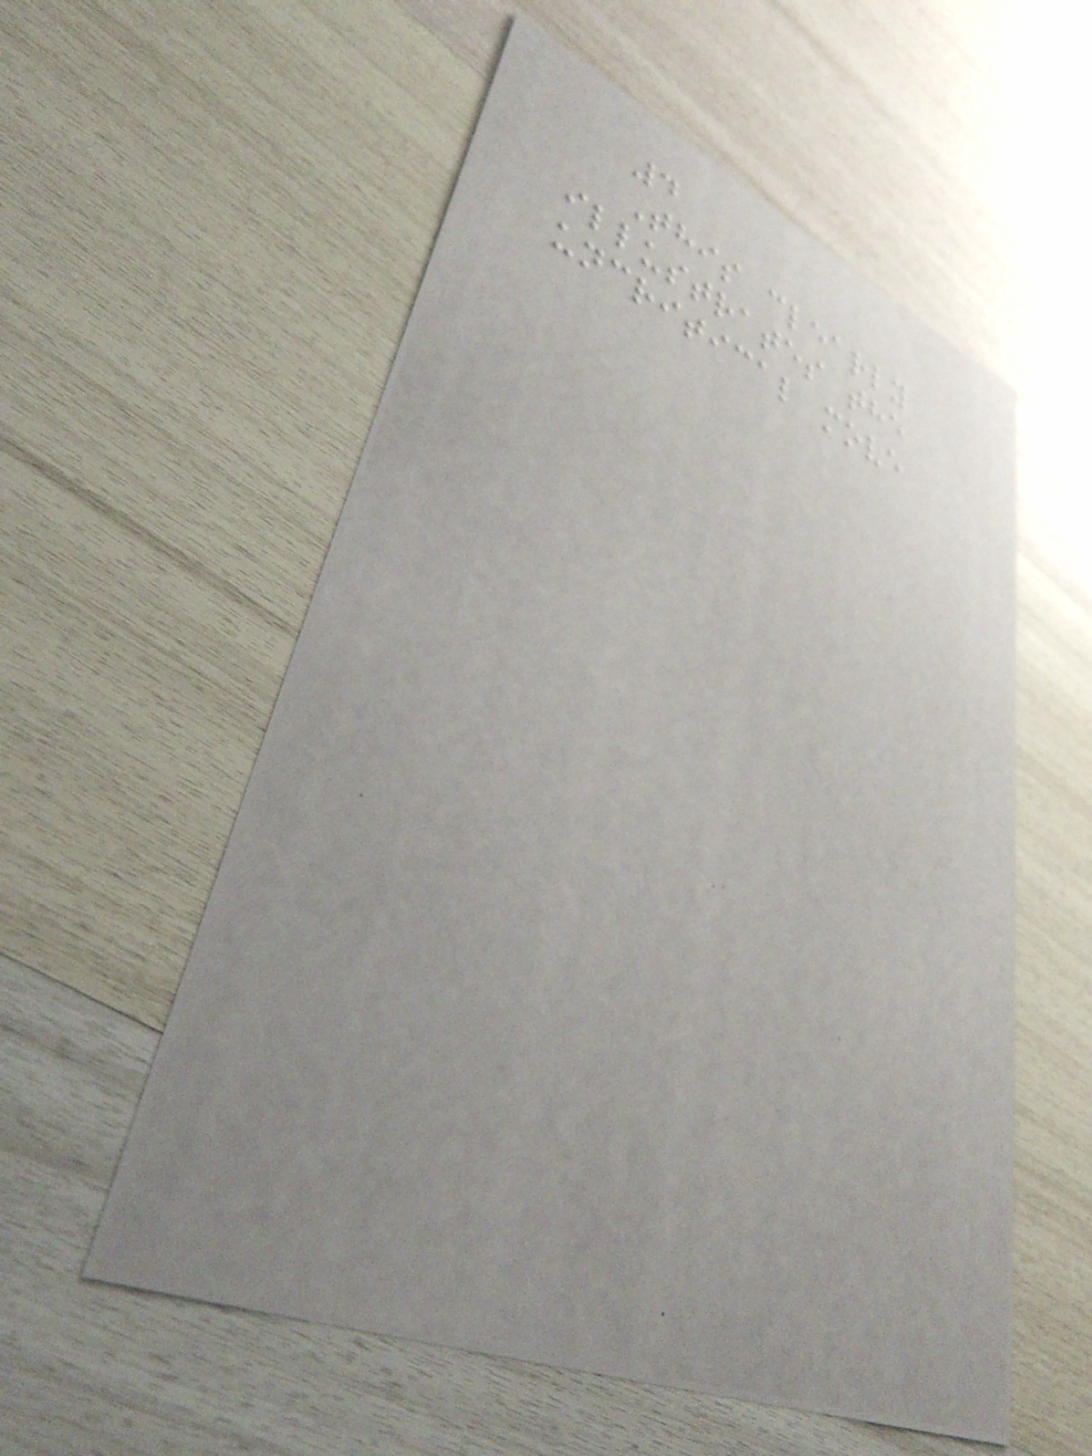4
This clearly
illustrates the
uncritical move
